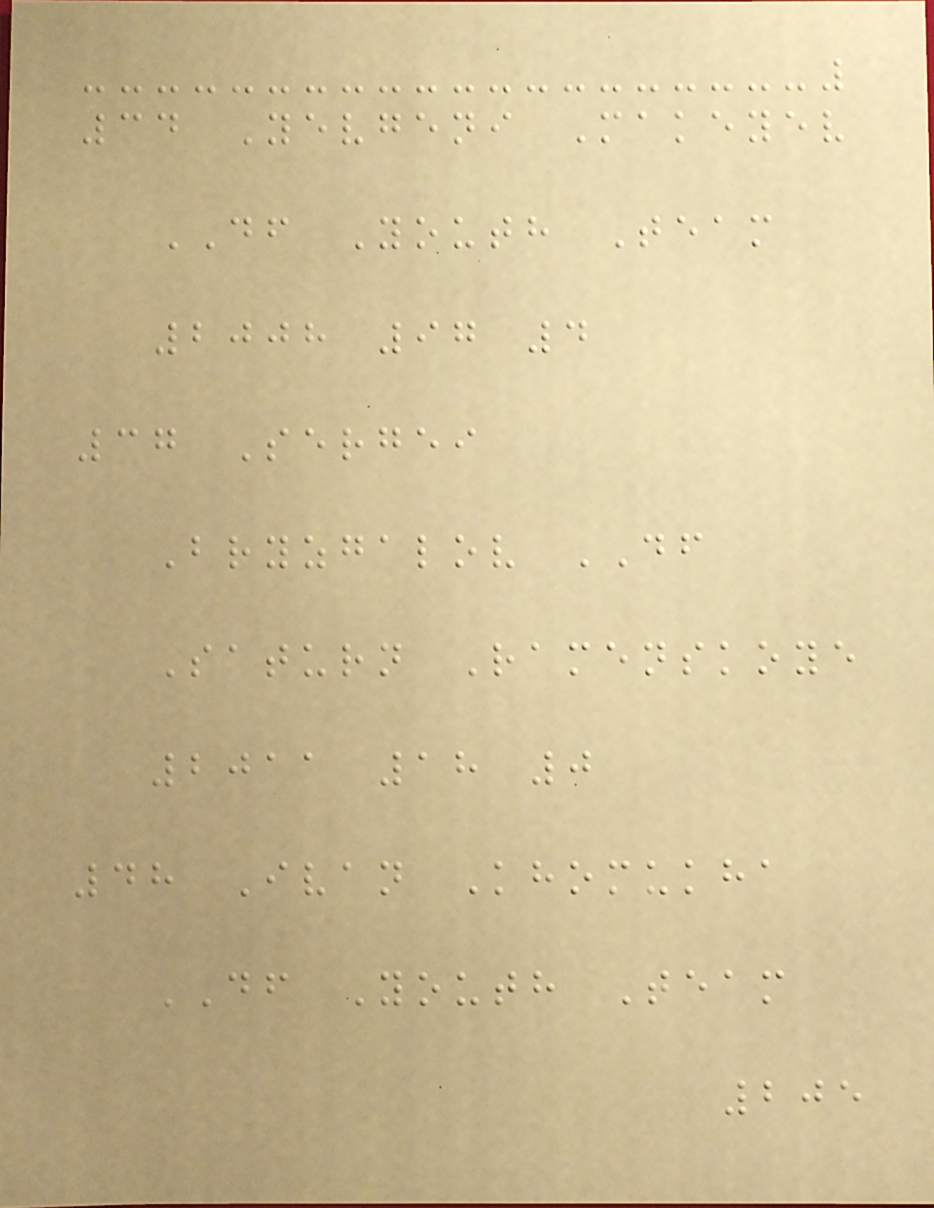34 Yevgeni Makeyev
DF Youth Team
2008 97 4
37 Sergei
Bryzgalov DF
Saturn Ramenskoye
2011 18 0
48 Ivan Khomukha
DF Youth Team
205
